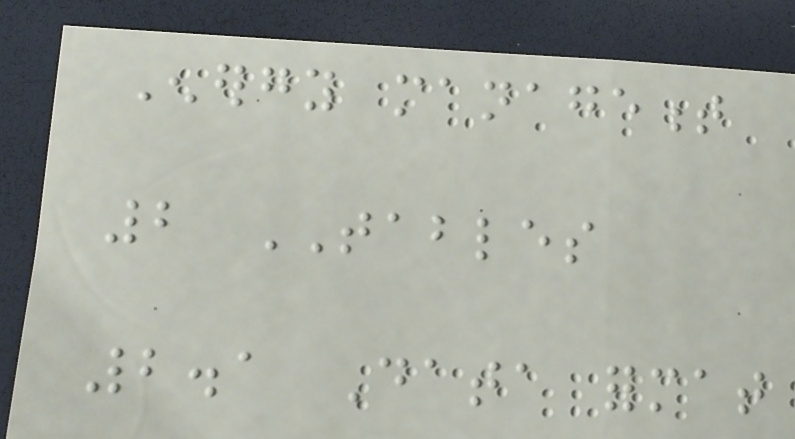Energy management
2 TABLES
2.1 Data format
